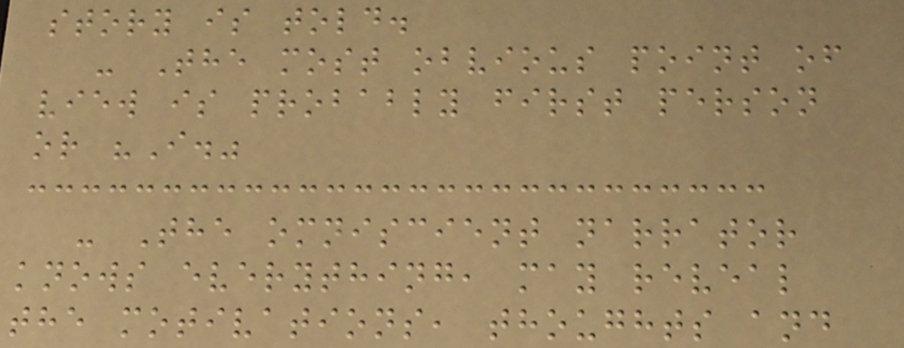story is told.
- The most obvious point of
view is probably first person
or "I."
- The omniscient narrator
knows everything, may reveal
the motivations, thoughts and
